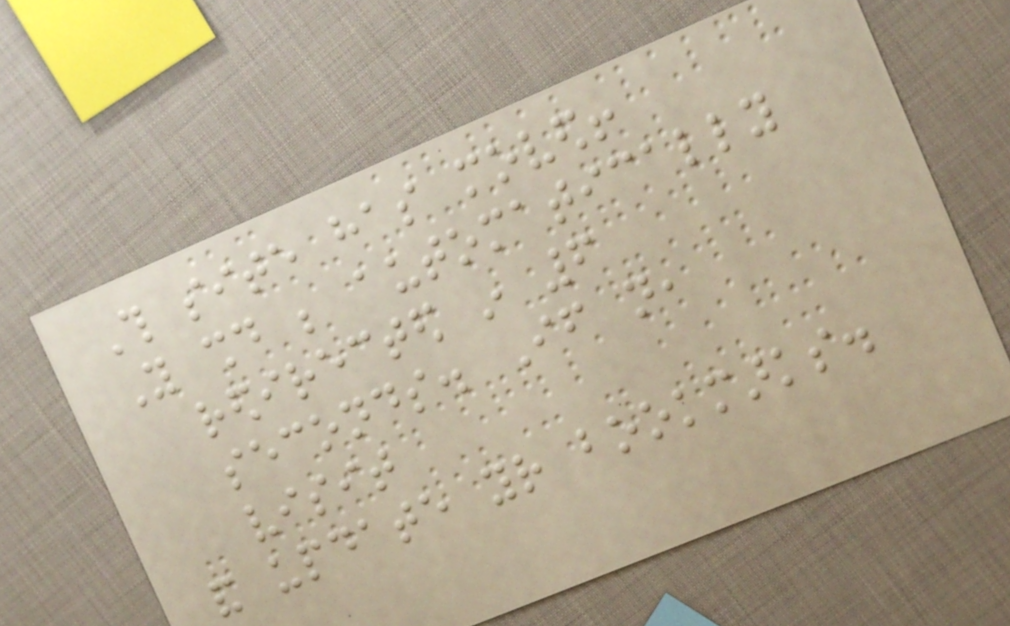This site has moved!
You should be automatically
redirected in 6
seconds. If not,
visit
and update your bookmarks.
